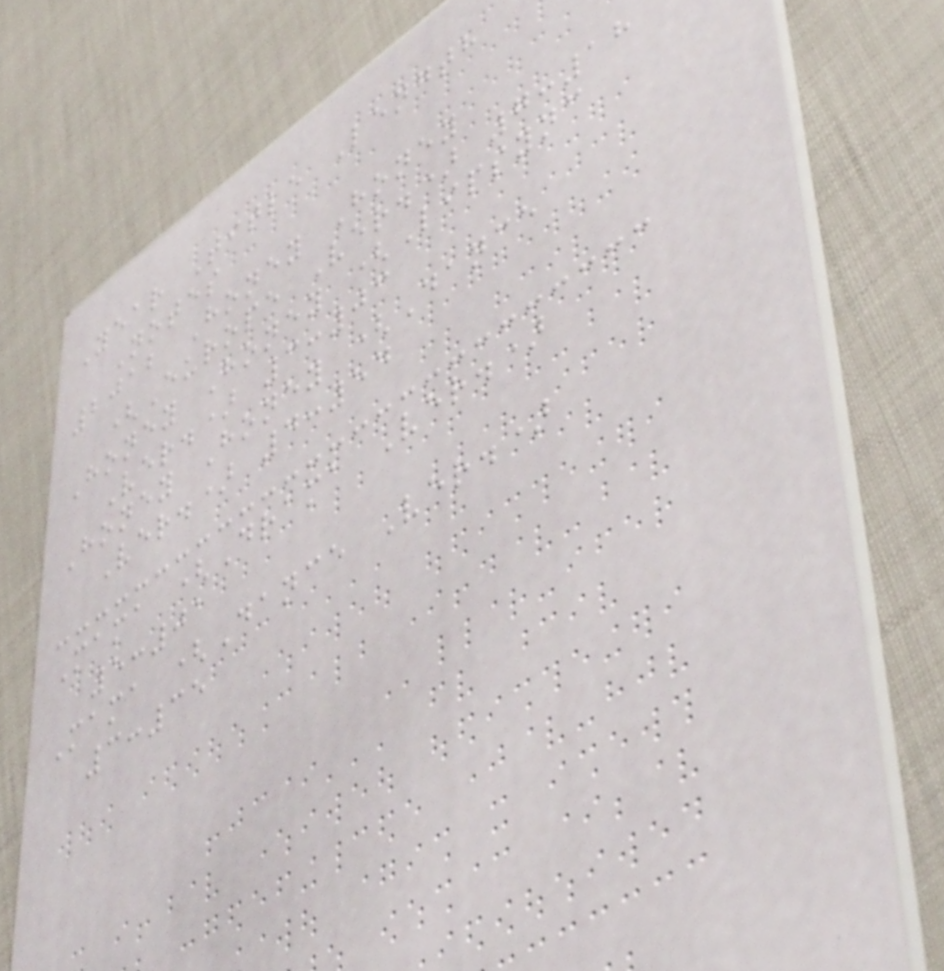Year Title Length
Notes
2012 Honey Honey
(Europe Ver.) 7:18
Honey Honey (Lipsync
Ver.) 3:03
Honey Honey (Dance
Ver.) 4:54
Mama (Drama Ver.)
5:01
Mama (Dance Ver.)
3:35
